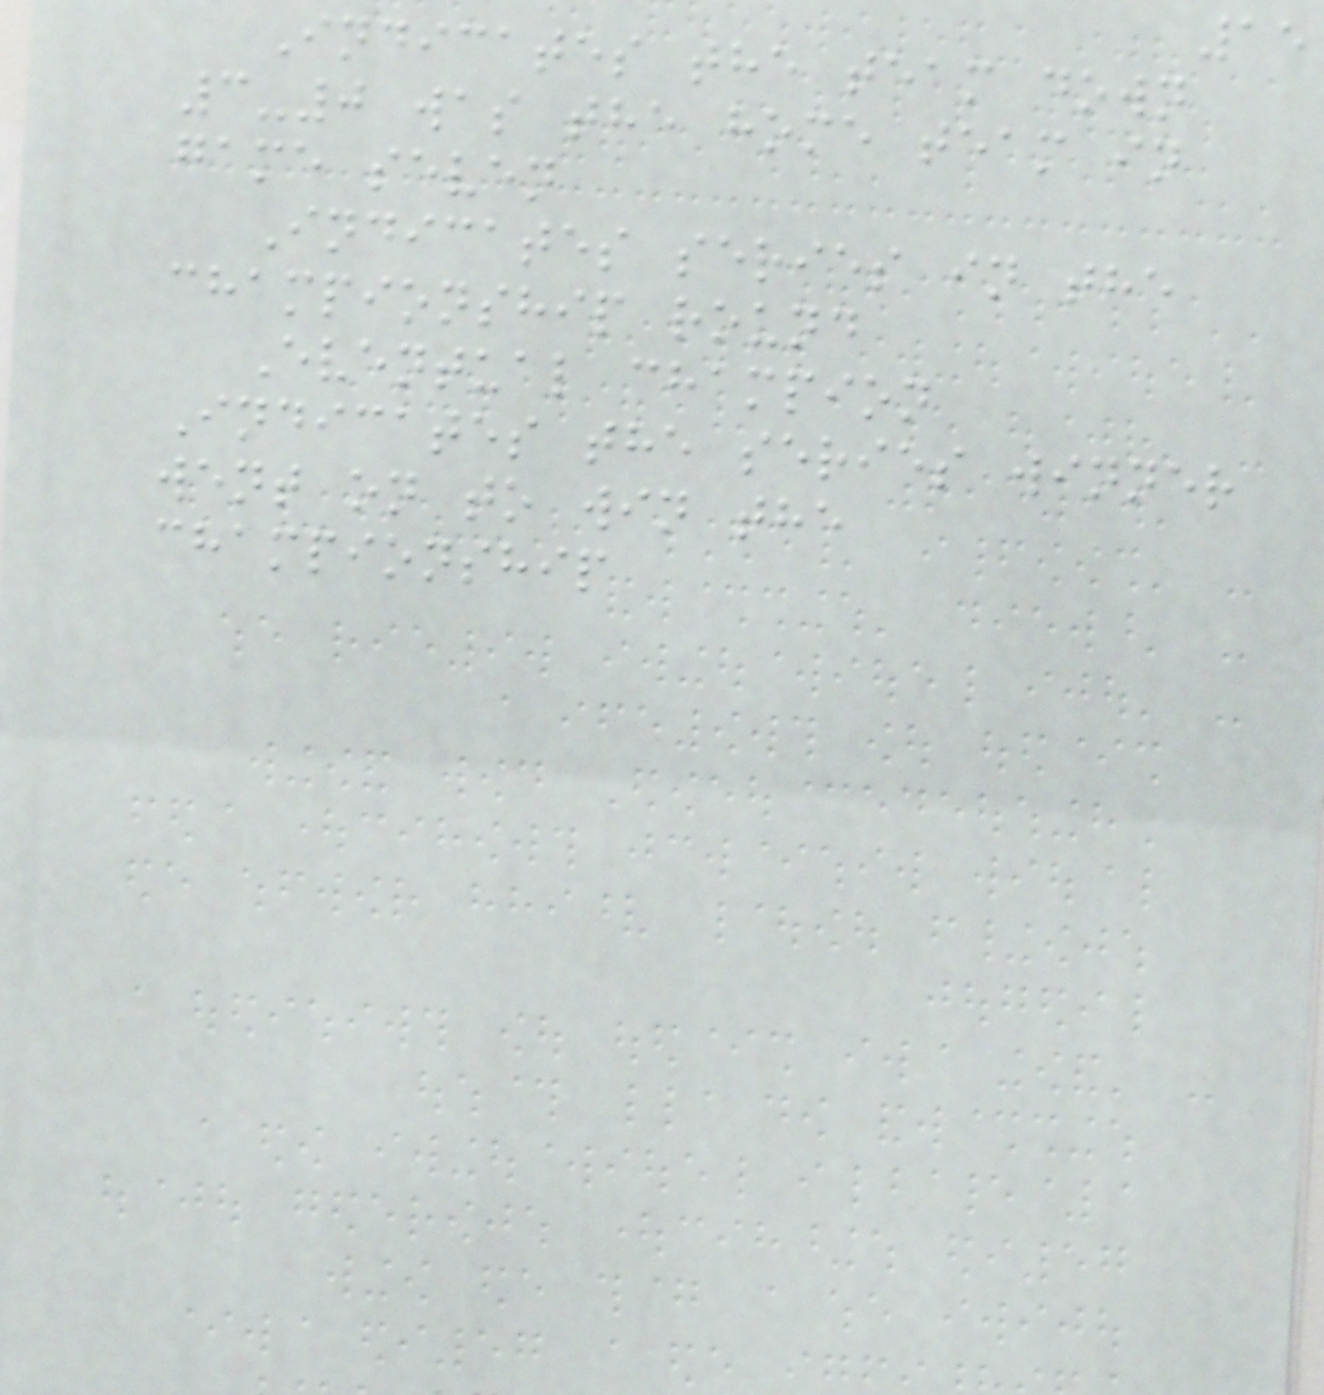15
Indicates the team down
3-0 was the home team in
game seven
Indicates series in the
championship round
Eventual champion
Indicates the series winner
went on to win the
championship
